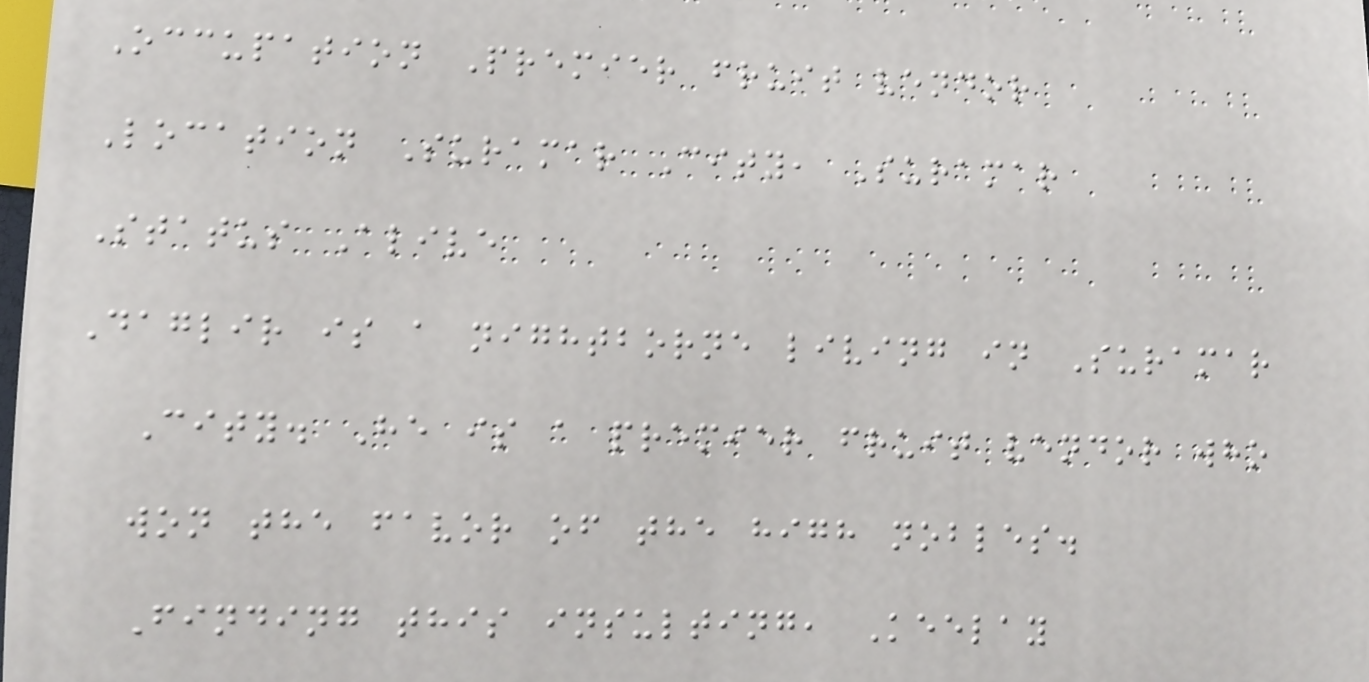Occupation Premier fruit vendor
Location Suramar City, Suramar
Status Alive
Daglir is a nightborne living in Suramar
City. He is a premier fruit vendor who
won the favor of the high nobles.
Finding this insulting, Keelay
